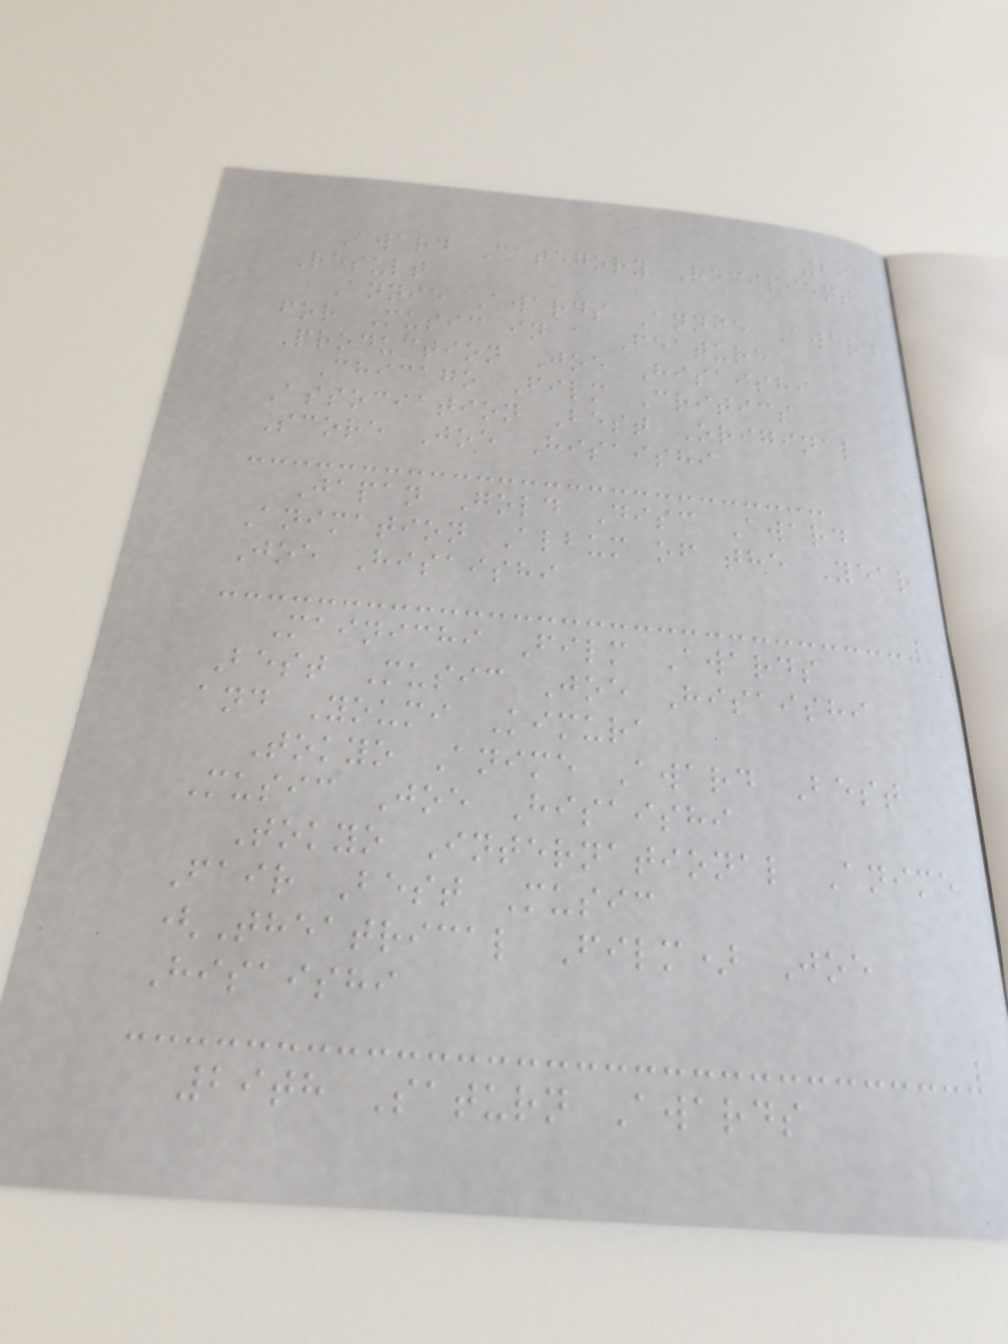290
Award Category Recipient
Result
Annie Awards Annie Award
for Music in a Feature
Production Joe Hisaishi
Chicago Film Critics
Association Best Original
Score Joe Hisaishi
Japan Gold Disc Award
Animation Album of the Year
Joe Hisaishi
Mainichi Film Awards
Best Music Joe Hisaishi
and Youmi Kimura
Tokyo Anime Award Best
Music Joe Hisaishi
Tokyo International Anime
Fair Best Music
(Theatrical Film) Joe
Hisaishi
29th Saturn Awards
